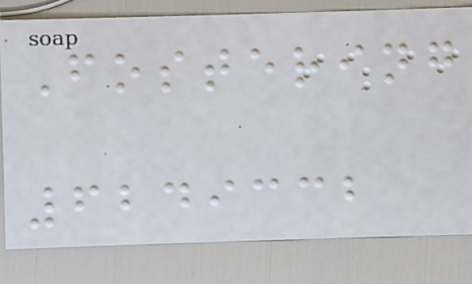Fostering
6249332
